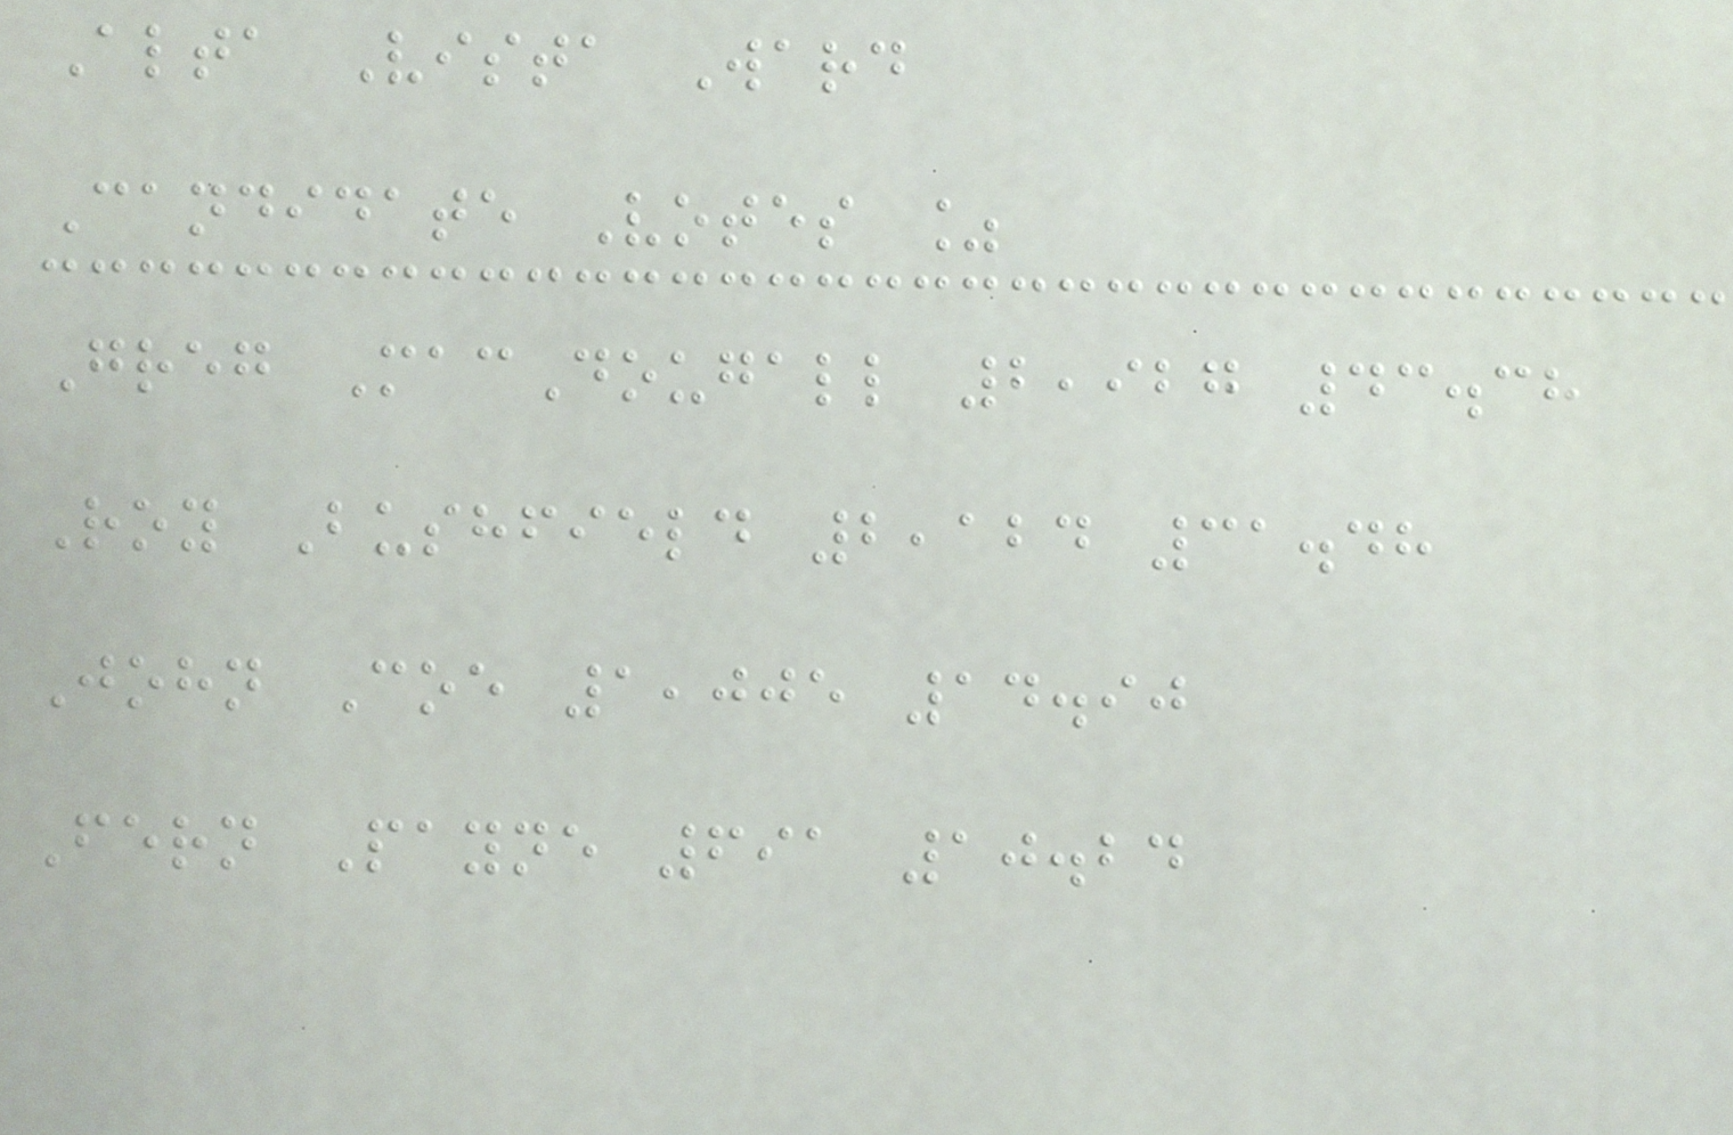Alta Vista Ward
Candidate Votes %
Greg MacDougall 2,927 43.38
Roy Bushfield 2,124 31.48
John Coe 1,005 14.90
Fern Payne 691 10.24
